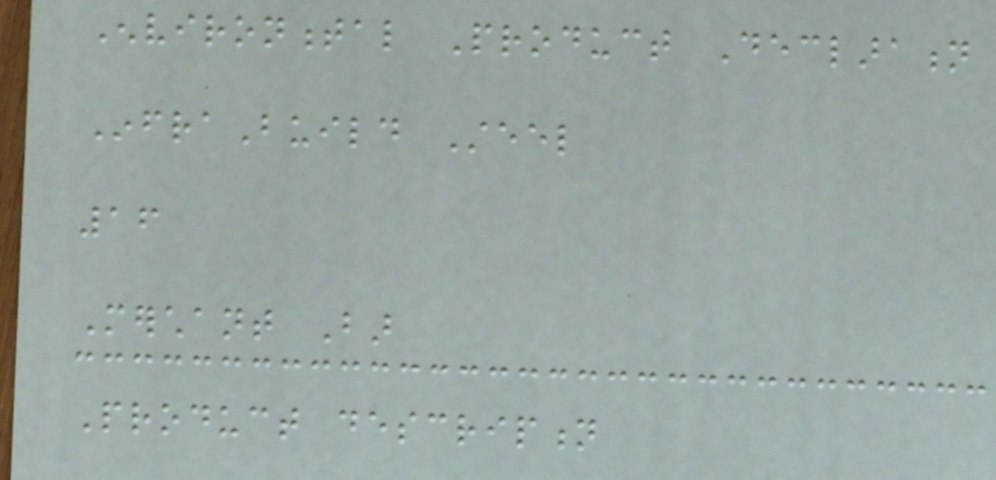Environmental Product Declaration
InfraBuild Steel
16
Merchant Bar
Product description
